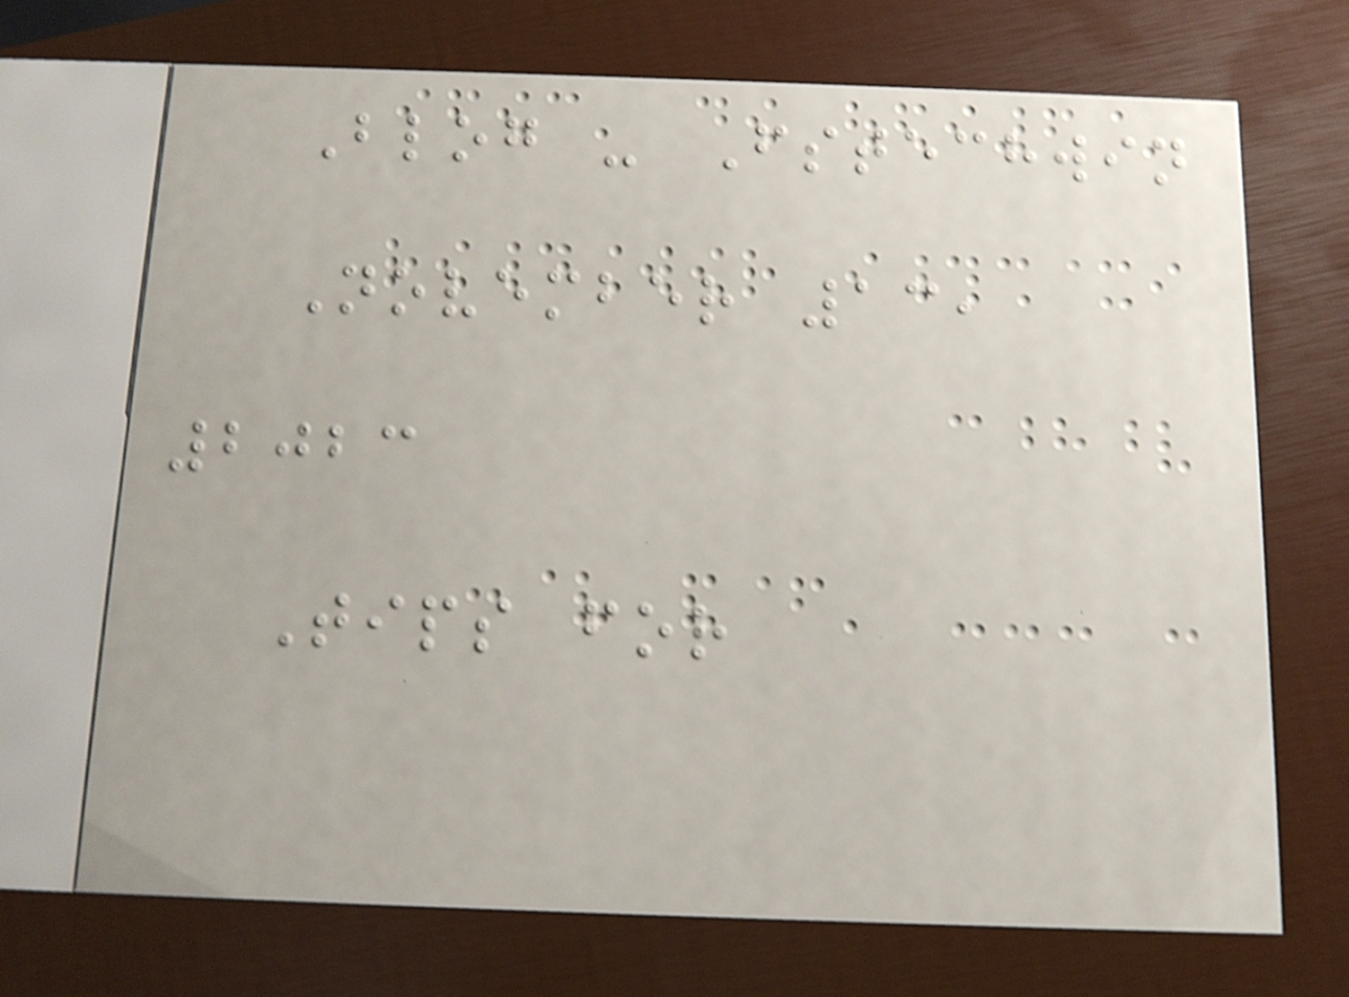Blog - Fstechwin
November 13,
2023
Tips for
